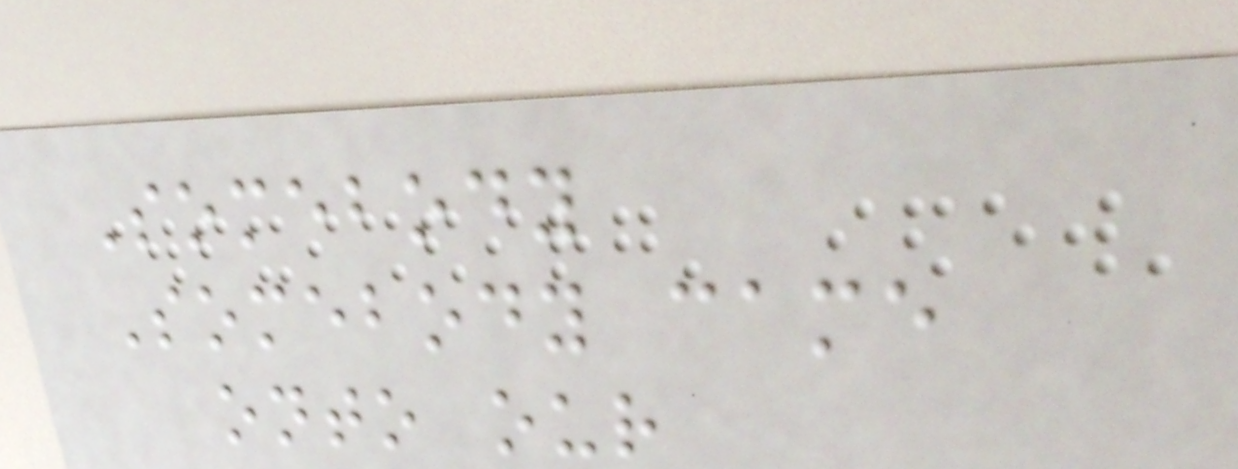Somebody
Somebody came
onto our
